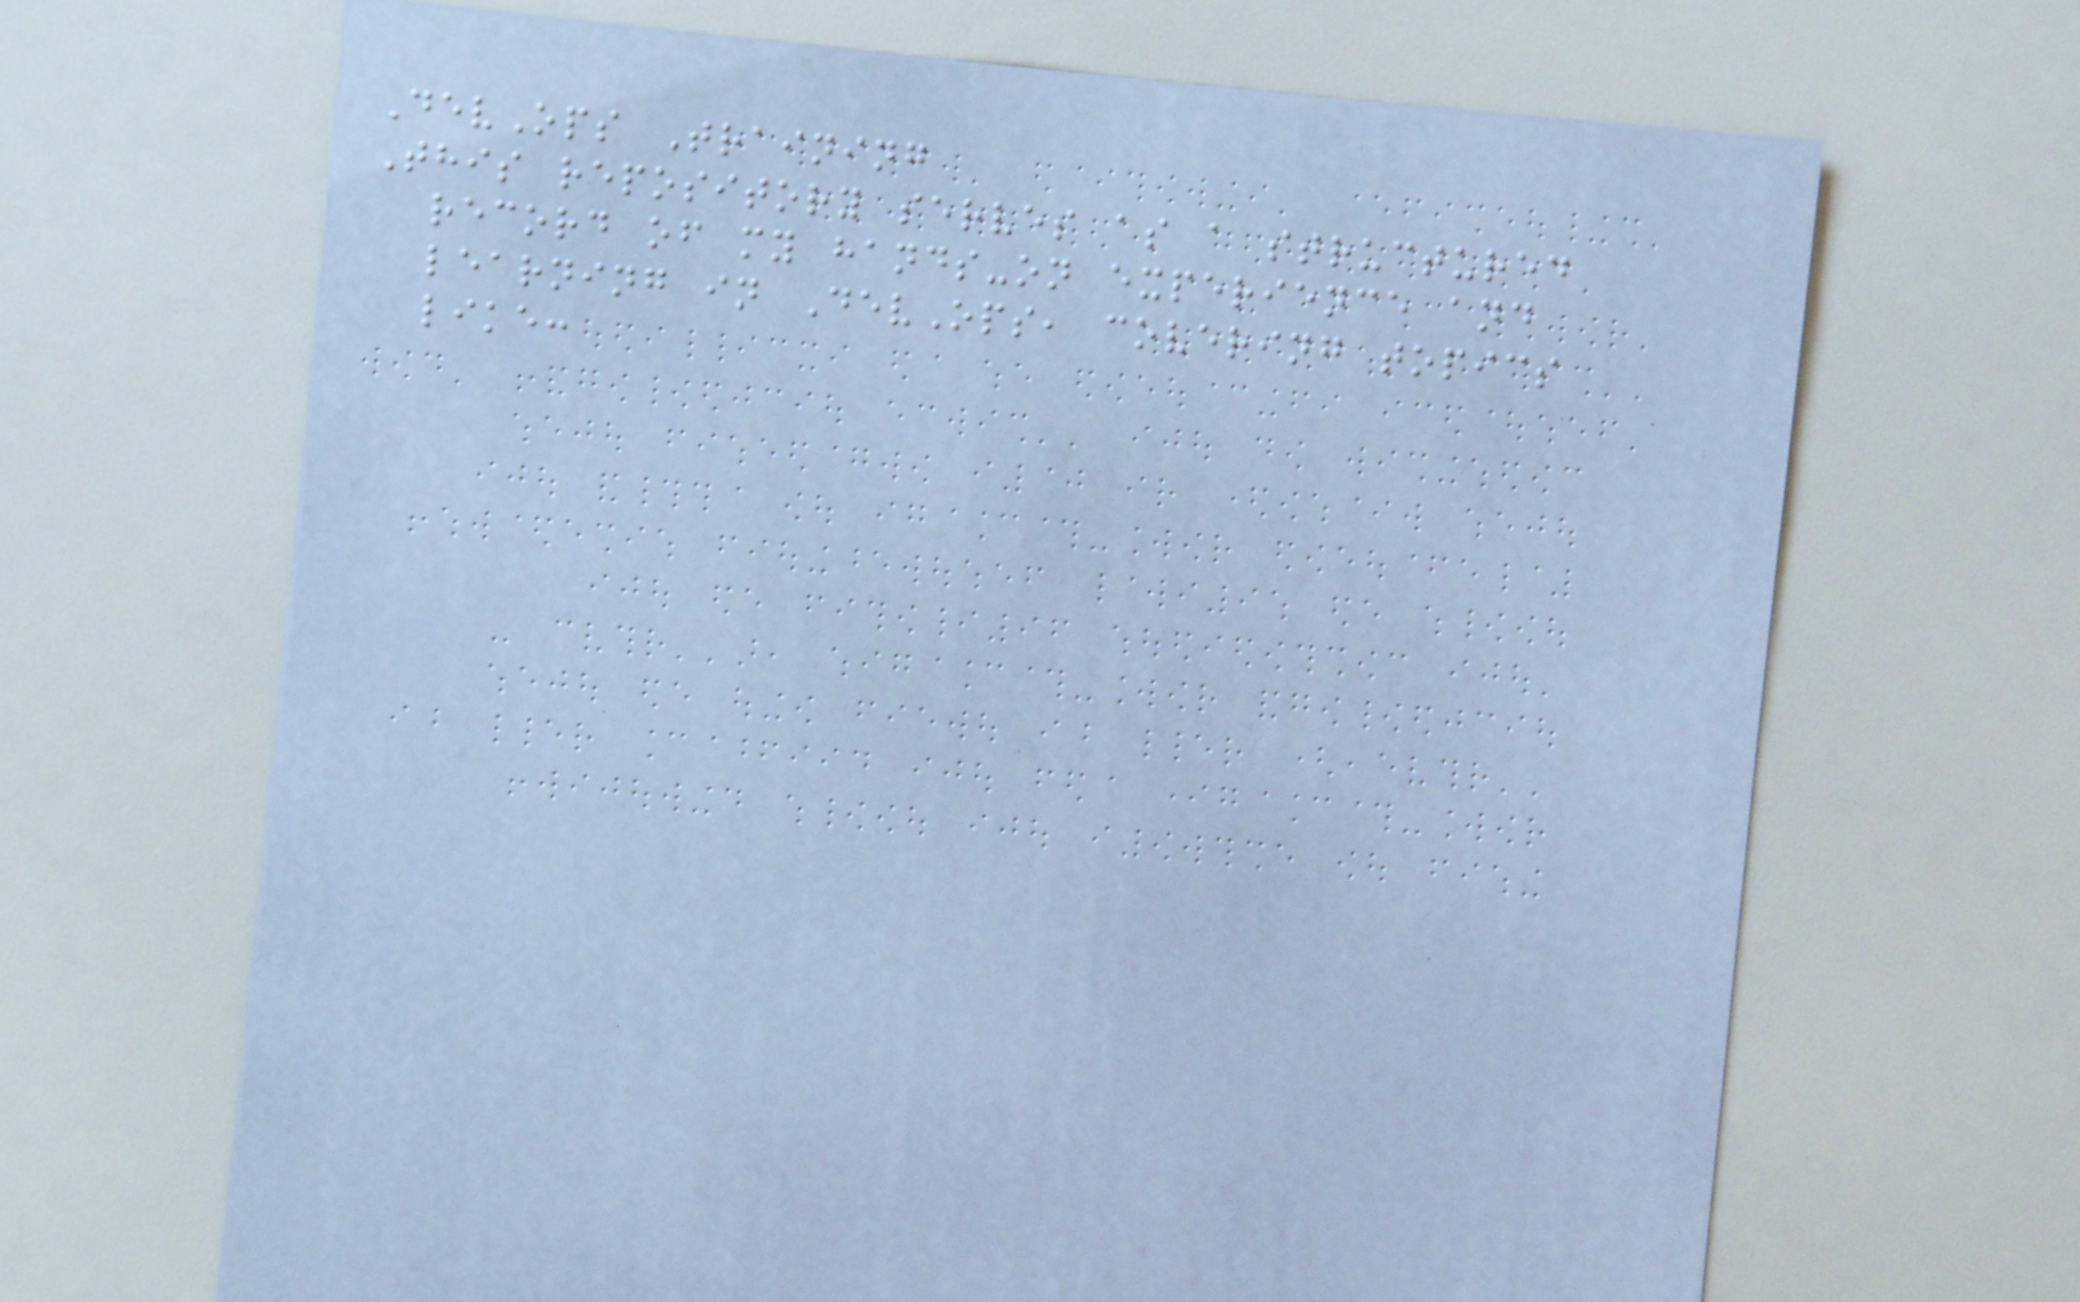DevOps Training
This repository serves as a structured
record of my hands-on experience and
learning in DevOps, covering topics
like:
